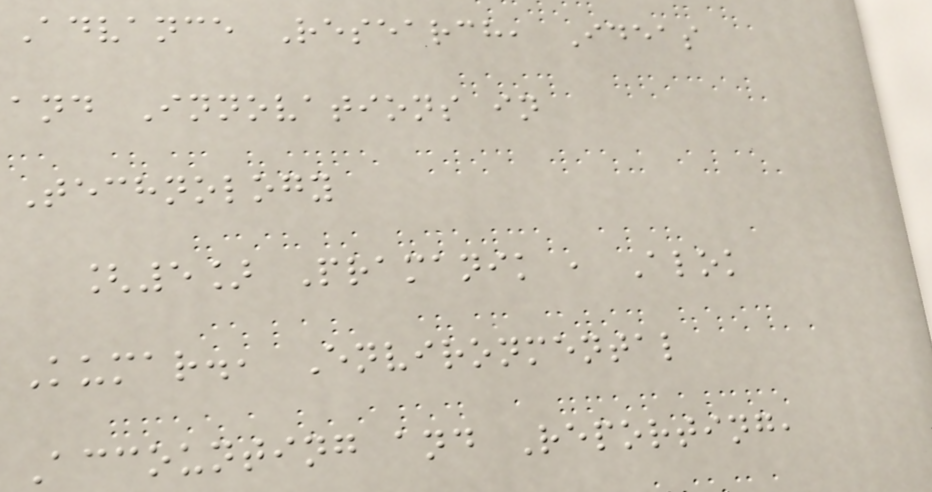Advance Research, Ideas
and Innovations in
Technology
[5] Pramanik , Alok
Kumar., Environmental
Accounting and Reporting,
